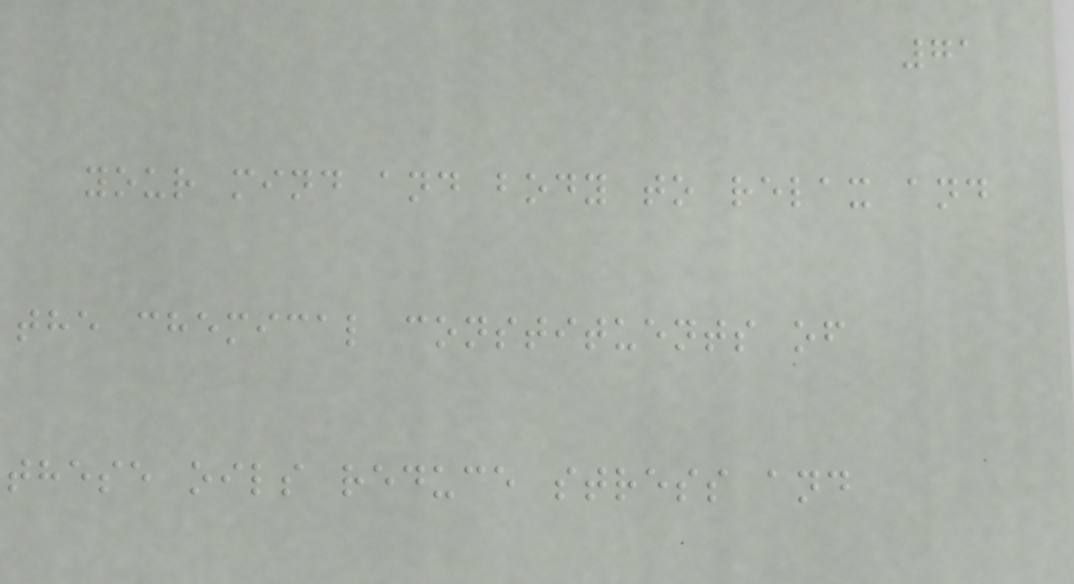71
your mind and body to relax and
the chemical constituents of
these oils reduce stress and
